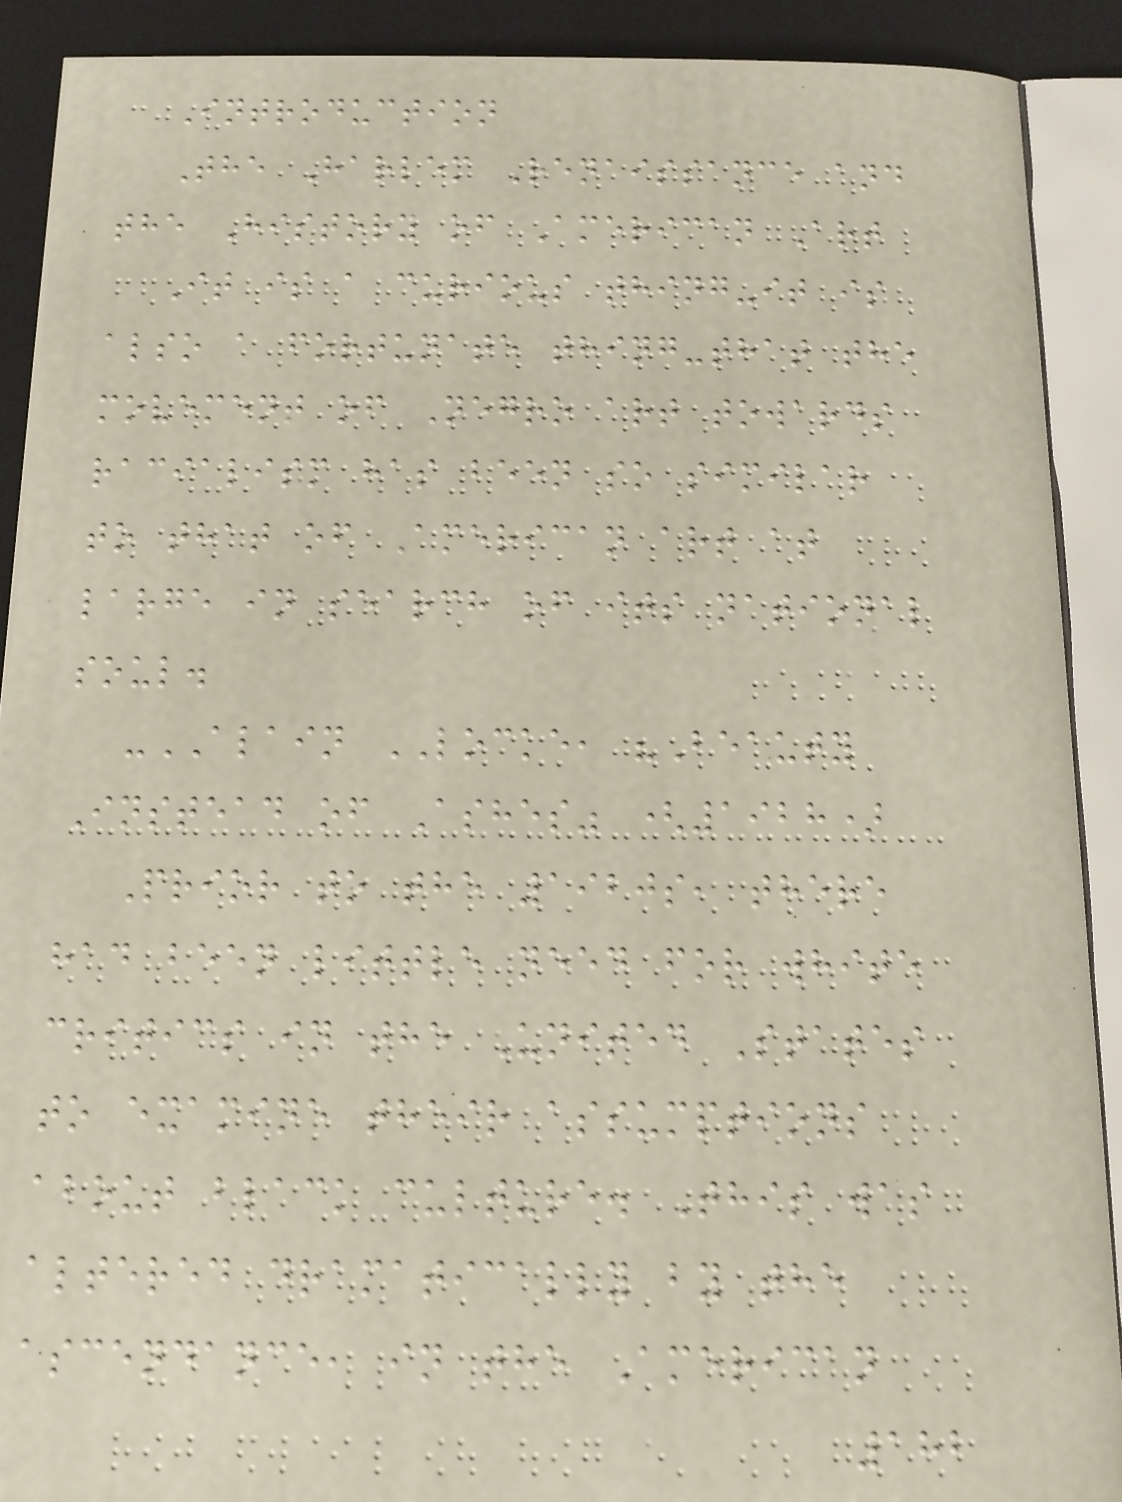Introduction
The Harlem Renaissance and
the History of American Art
It is a curious thing-it is
also a fortunate thing-that the
movement of Negro art towards
racialism has been so similar
to that of American art at
large in search of its national
soul.
-ALAIN LOCKE, "Beauty
Instead of Ashes" (1928)
Prior to the 1920s, there
had been little need for white
critics in the United States
to examine their assumptions
about black culture. This was
altered dramatically by the
ascendance, in the American
182
